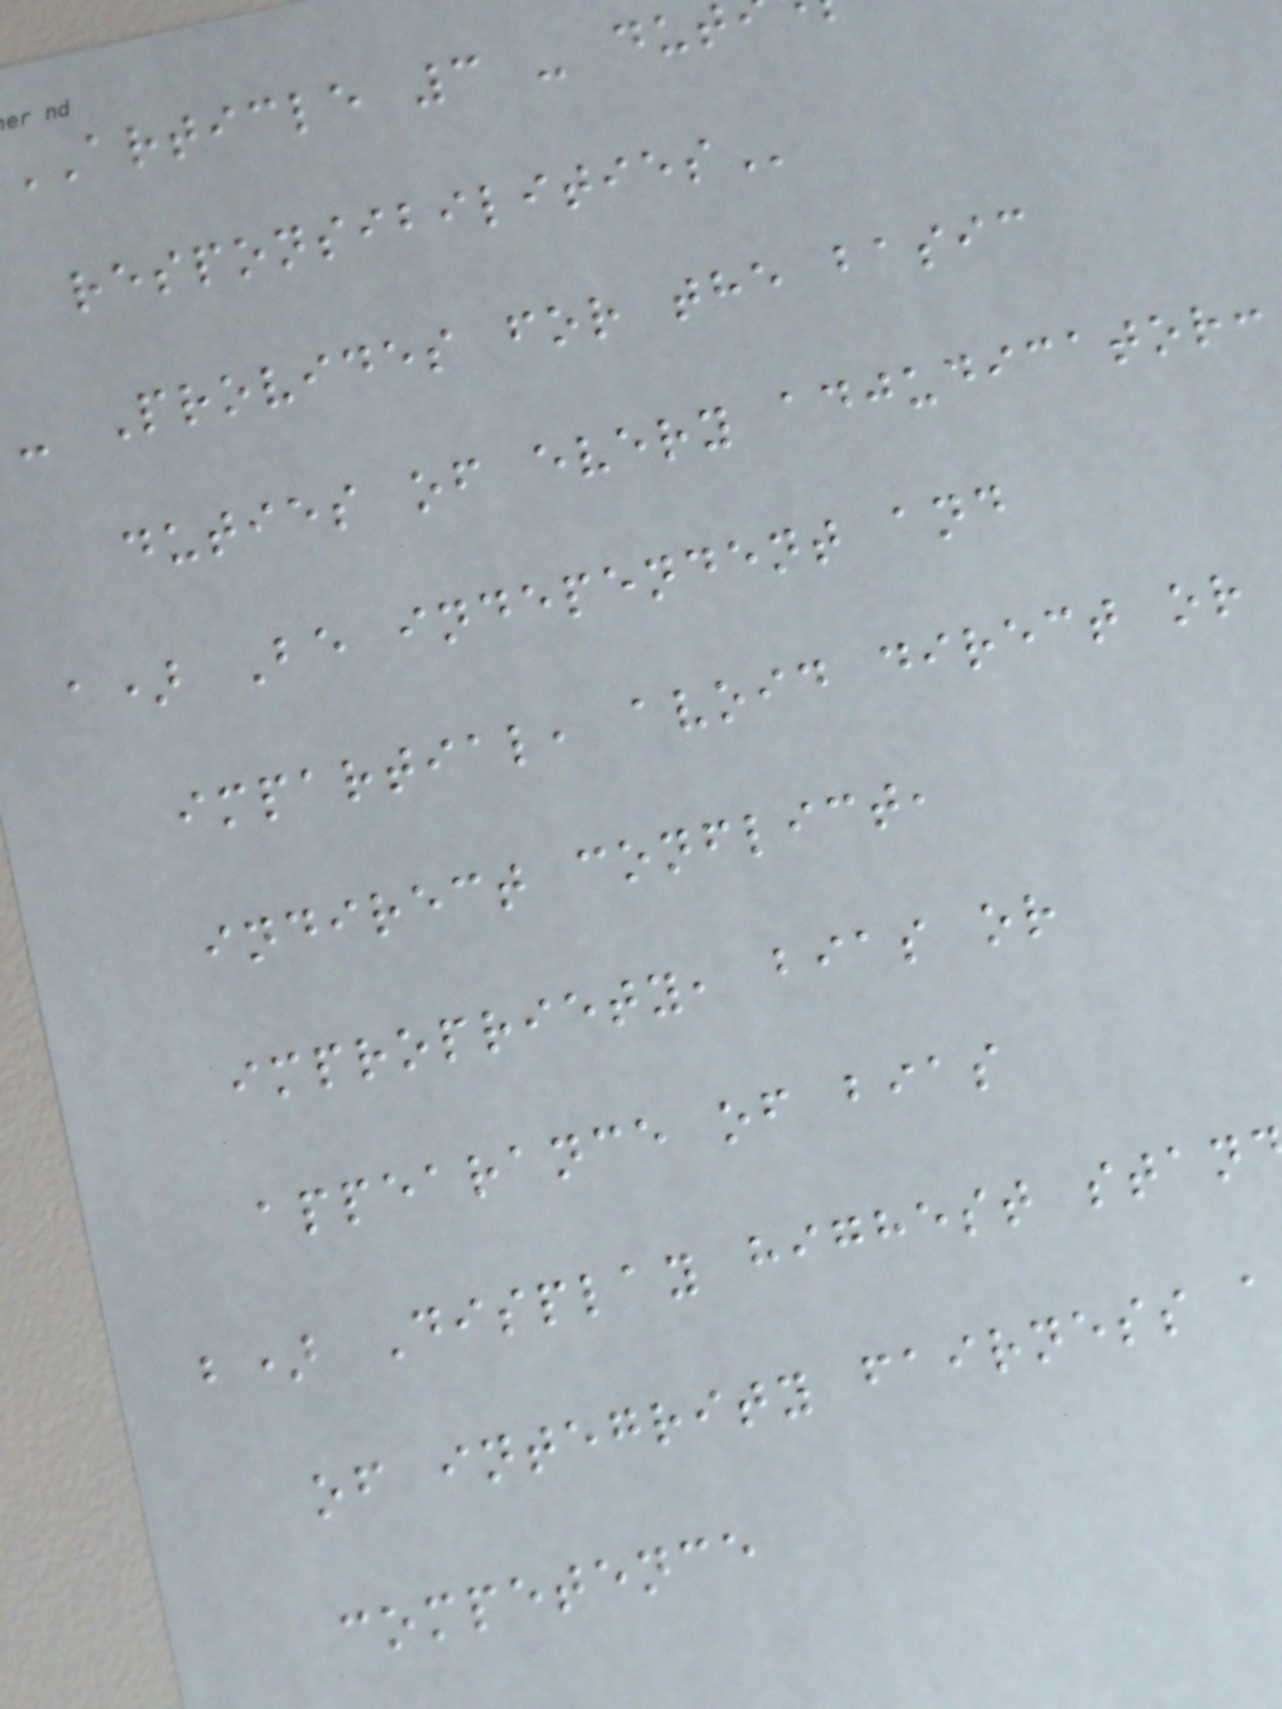ARTICLE 3 -
- Provides for the basic
duties of every adjudicator:
a) Be independent and
impartial, avoid direct or
indirect conflict,
impropriety, bias or
appearance of bias
b) Display highest stan
of integrity fairness a
competence
